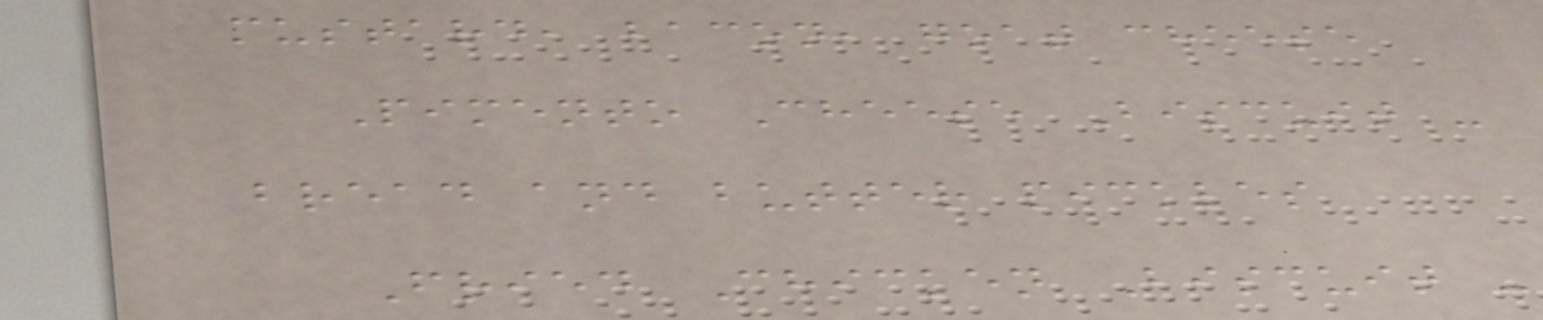mustard, bacon, goat cheese
Pimento Cheese Biscuit -
bread and butter pickles
Fried Chicken Biscuit -
